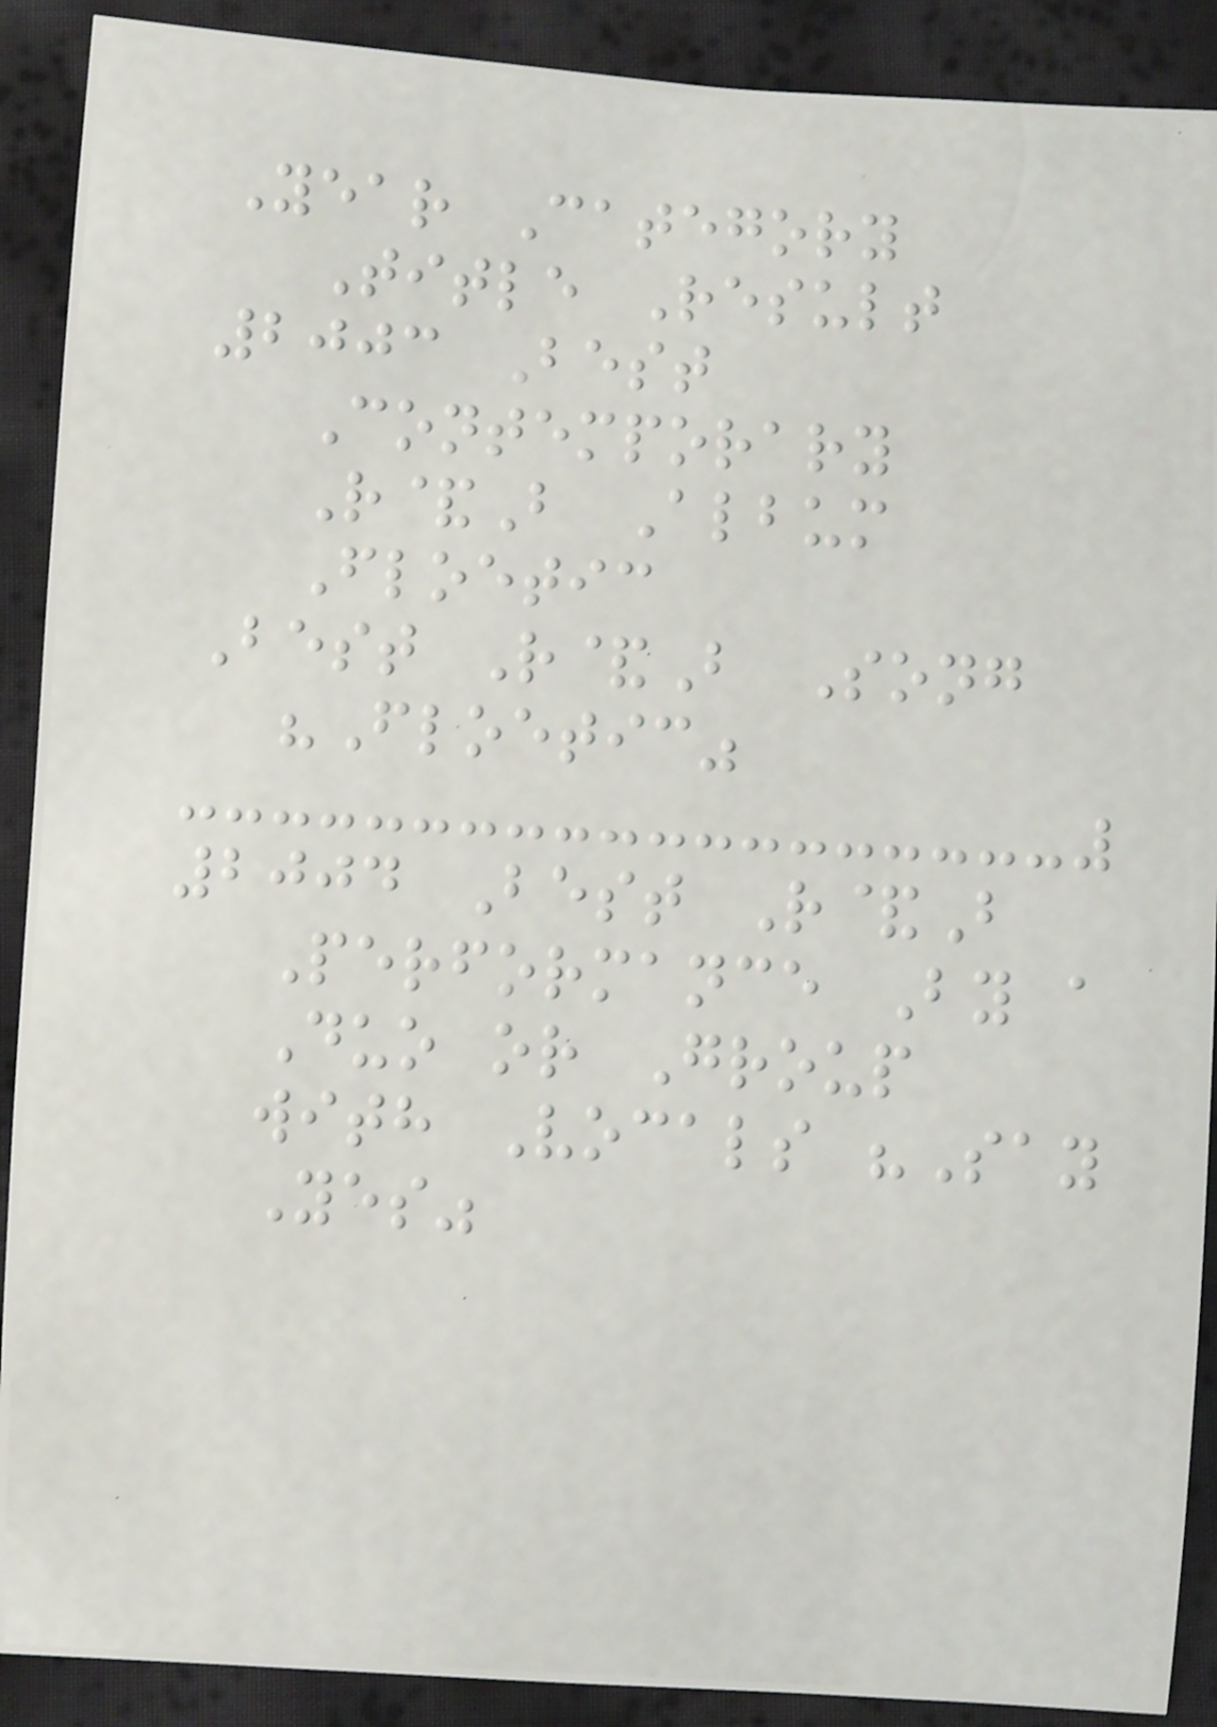Year Category
Title Result
2003 Best
Contemporary
R&B Album
Floetic
Best R&B Song
"Floetic"
2004 Best R&B
Performance By a
Duo or Group
with Vocals "Say
Yes"
